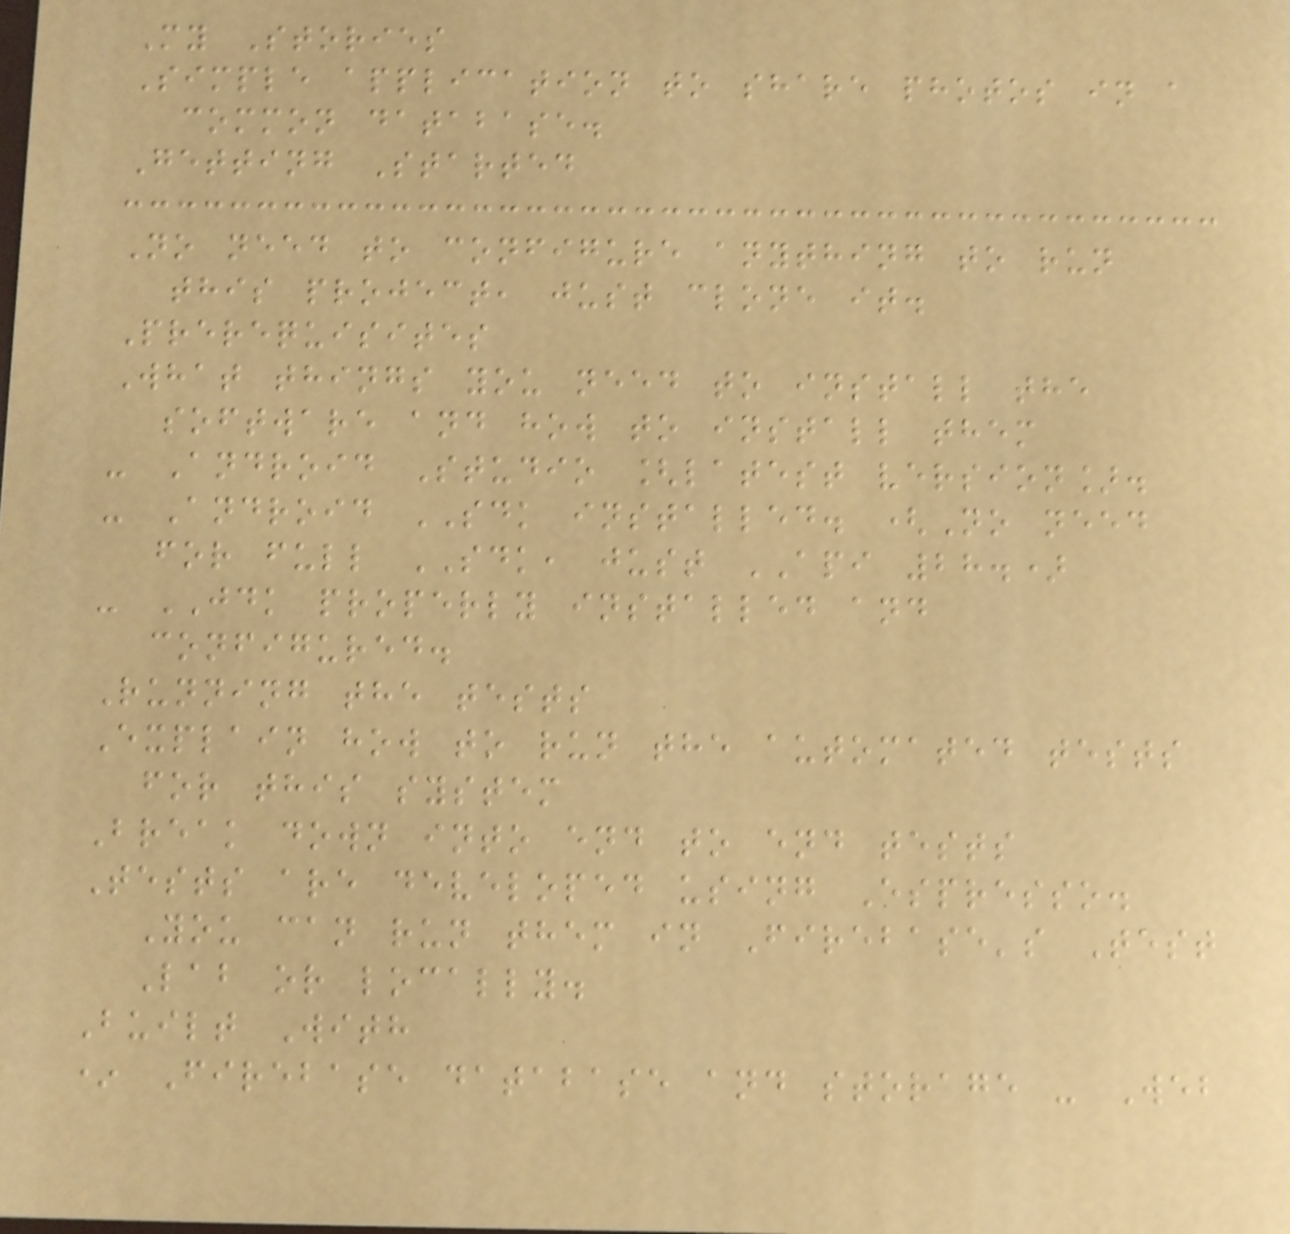My Stories
Simple application to share photos in a
common database.
Getting Started
No need to configure anything to run
this project, just clone it.
Prerequisites
What things you need to install the
software and how to install them
- Android Studio [latest version].
- Android SDK installed. (No need
for full SDK, just API 28.)
- JDK properly installed and
configured.
Running the tests
Explain how to run the automated tests
for this system
Break down into end to end tests
Tests are developed using Espresso.
You can run them in Firebase's Test
Lab or locally.
Built With
* Firebase database and storage - Web
